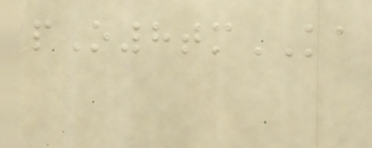pO8tmKA
